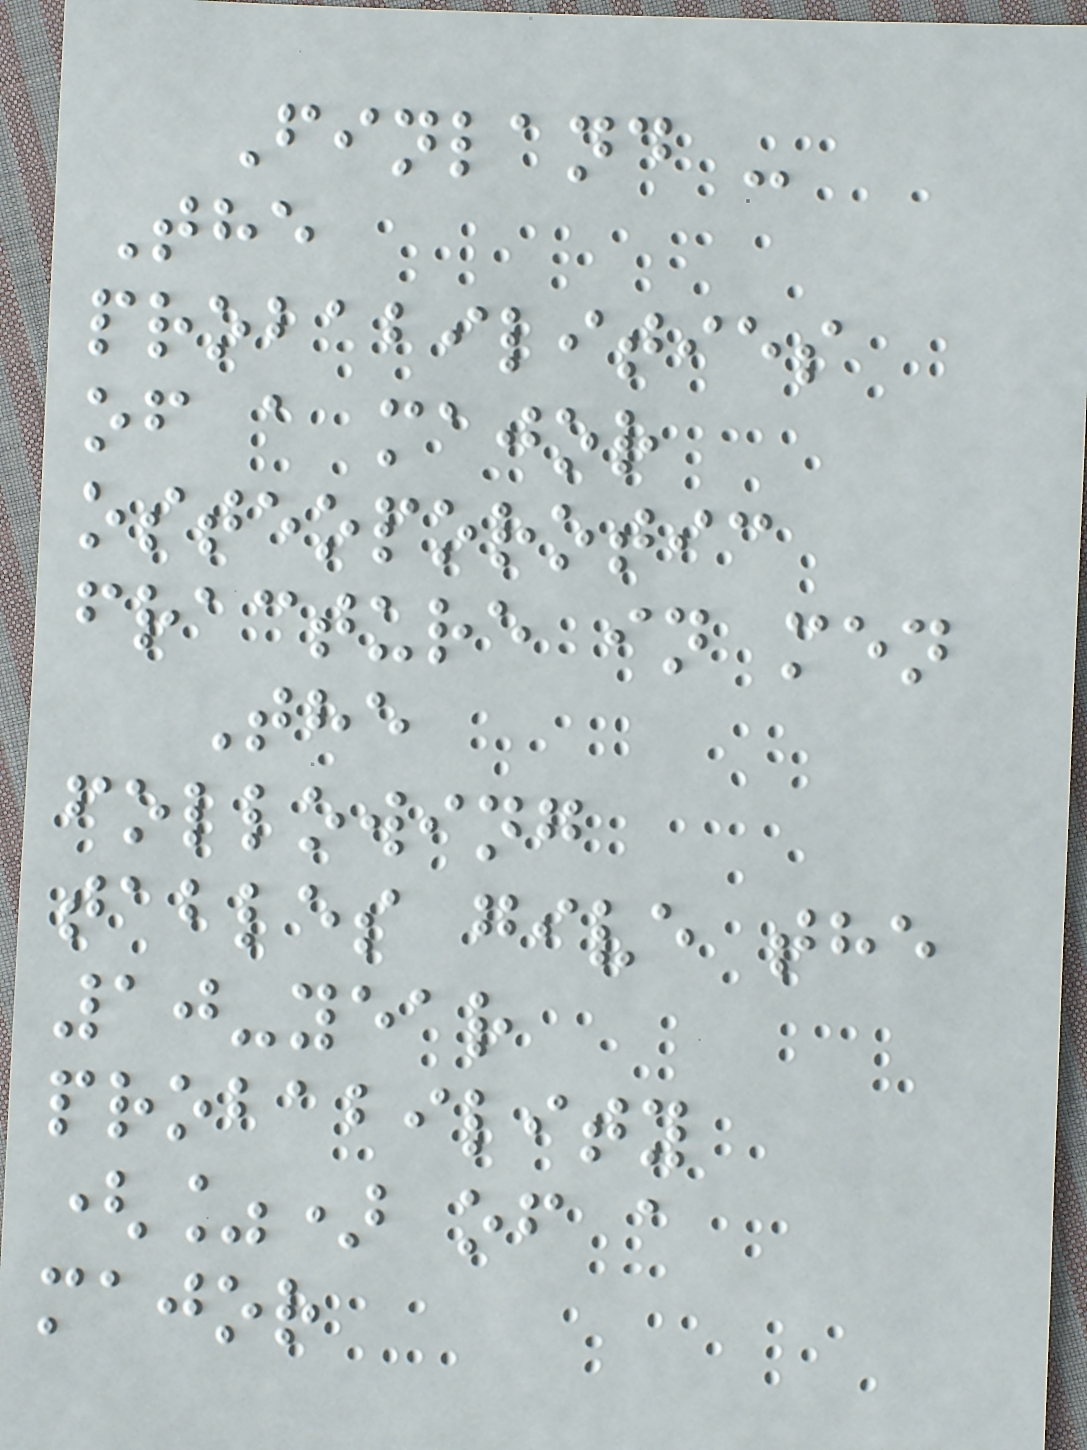Finland -
The
probabilities
of a major
osteoporotic
fracture in men
The
following
tables give the
10-year
probability
(%) of a
major
